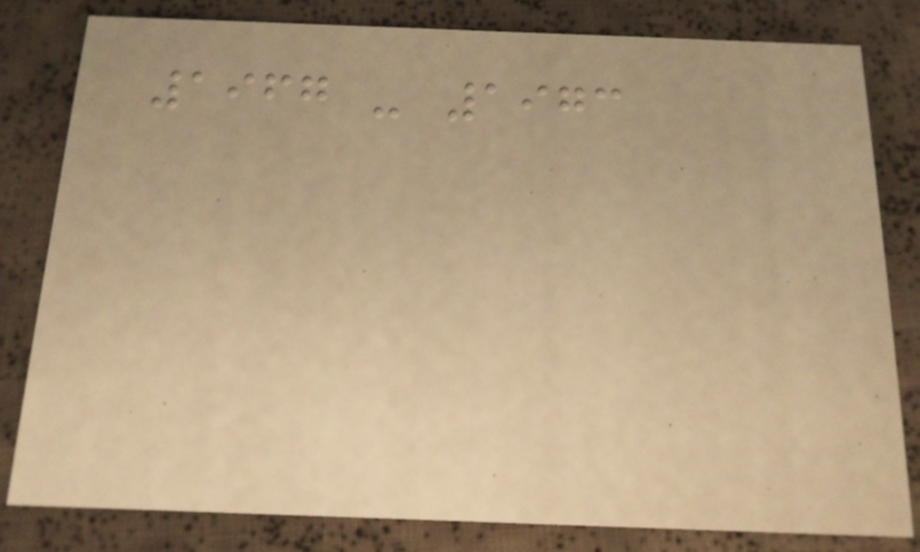1967 - 1973
